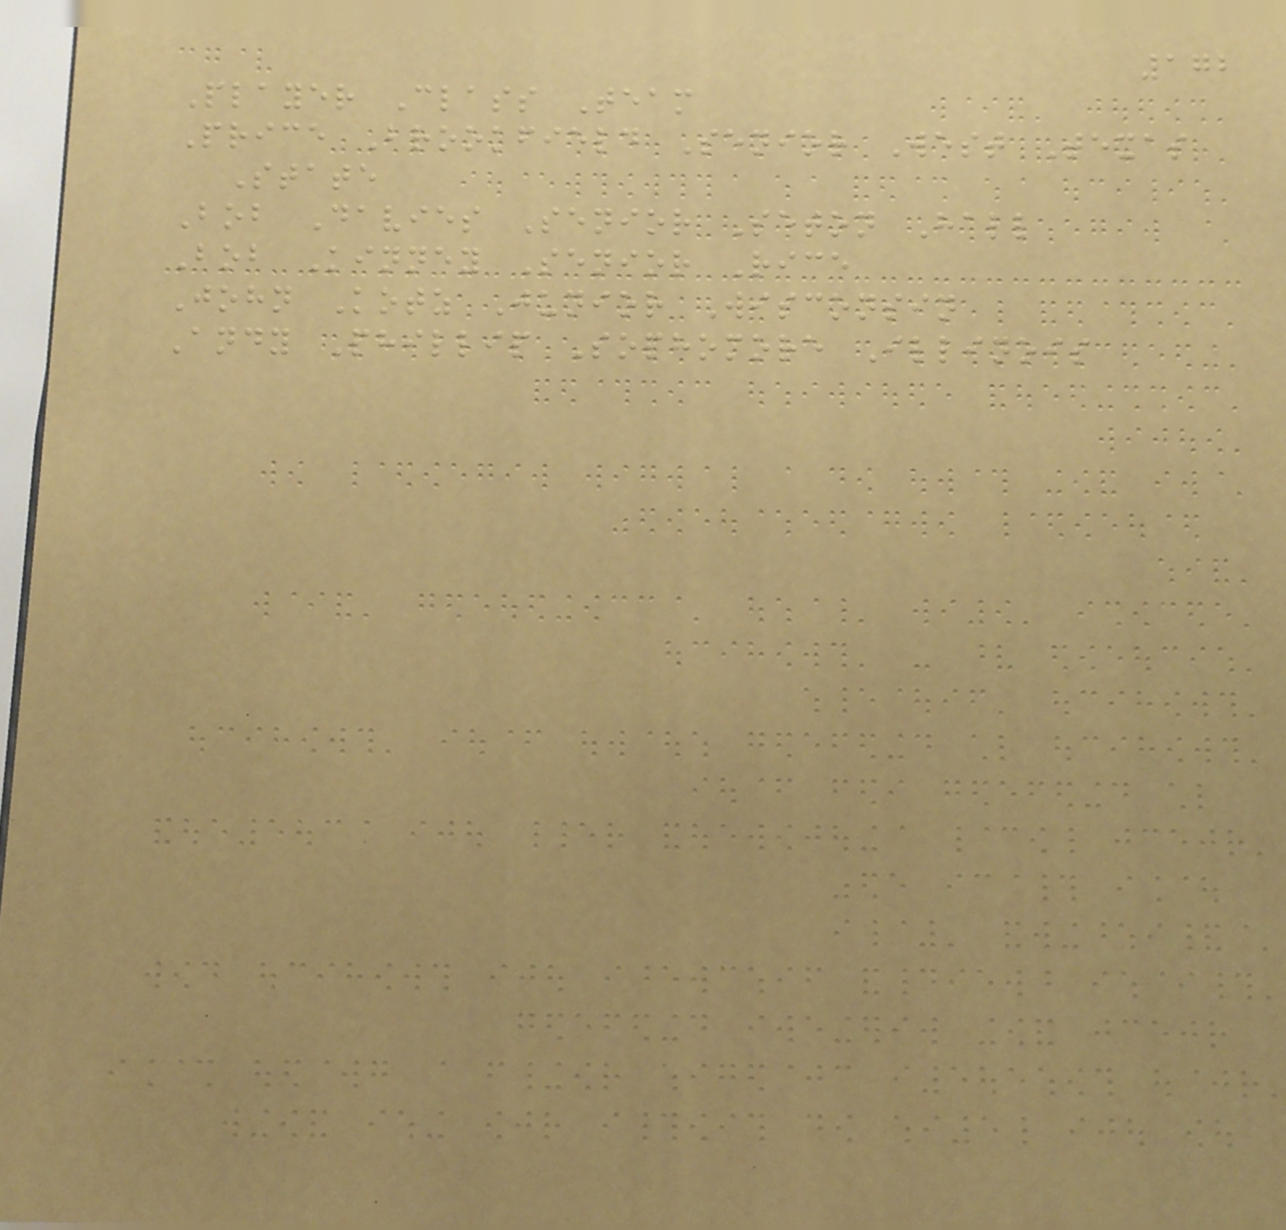172
Player Class Team
Price Brookfield Senior West Texas
State
Bob Davies Senior Seton Hall
Bob Kinney Senior Rice
John Kotz Junior Wisconsin
Andy Phillip Sophomore Illinois
